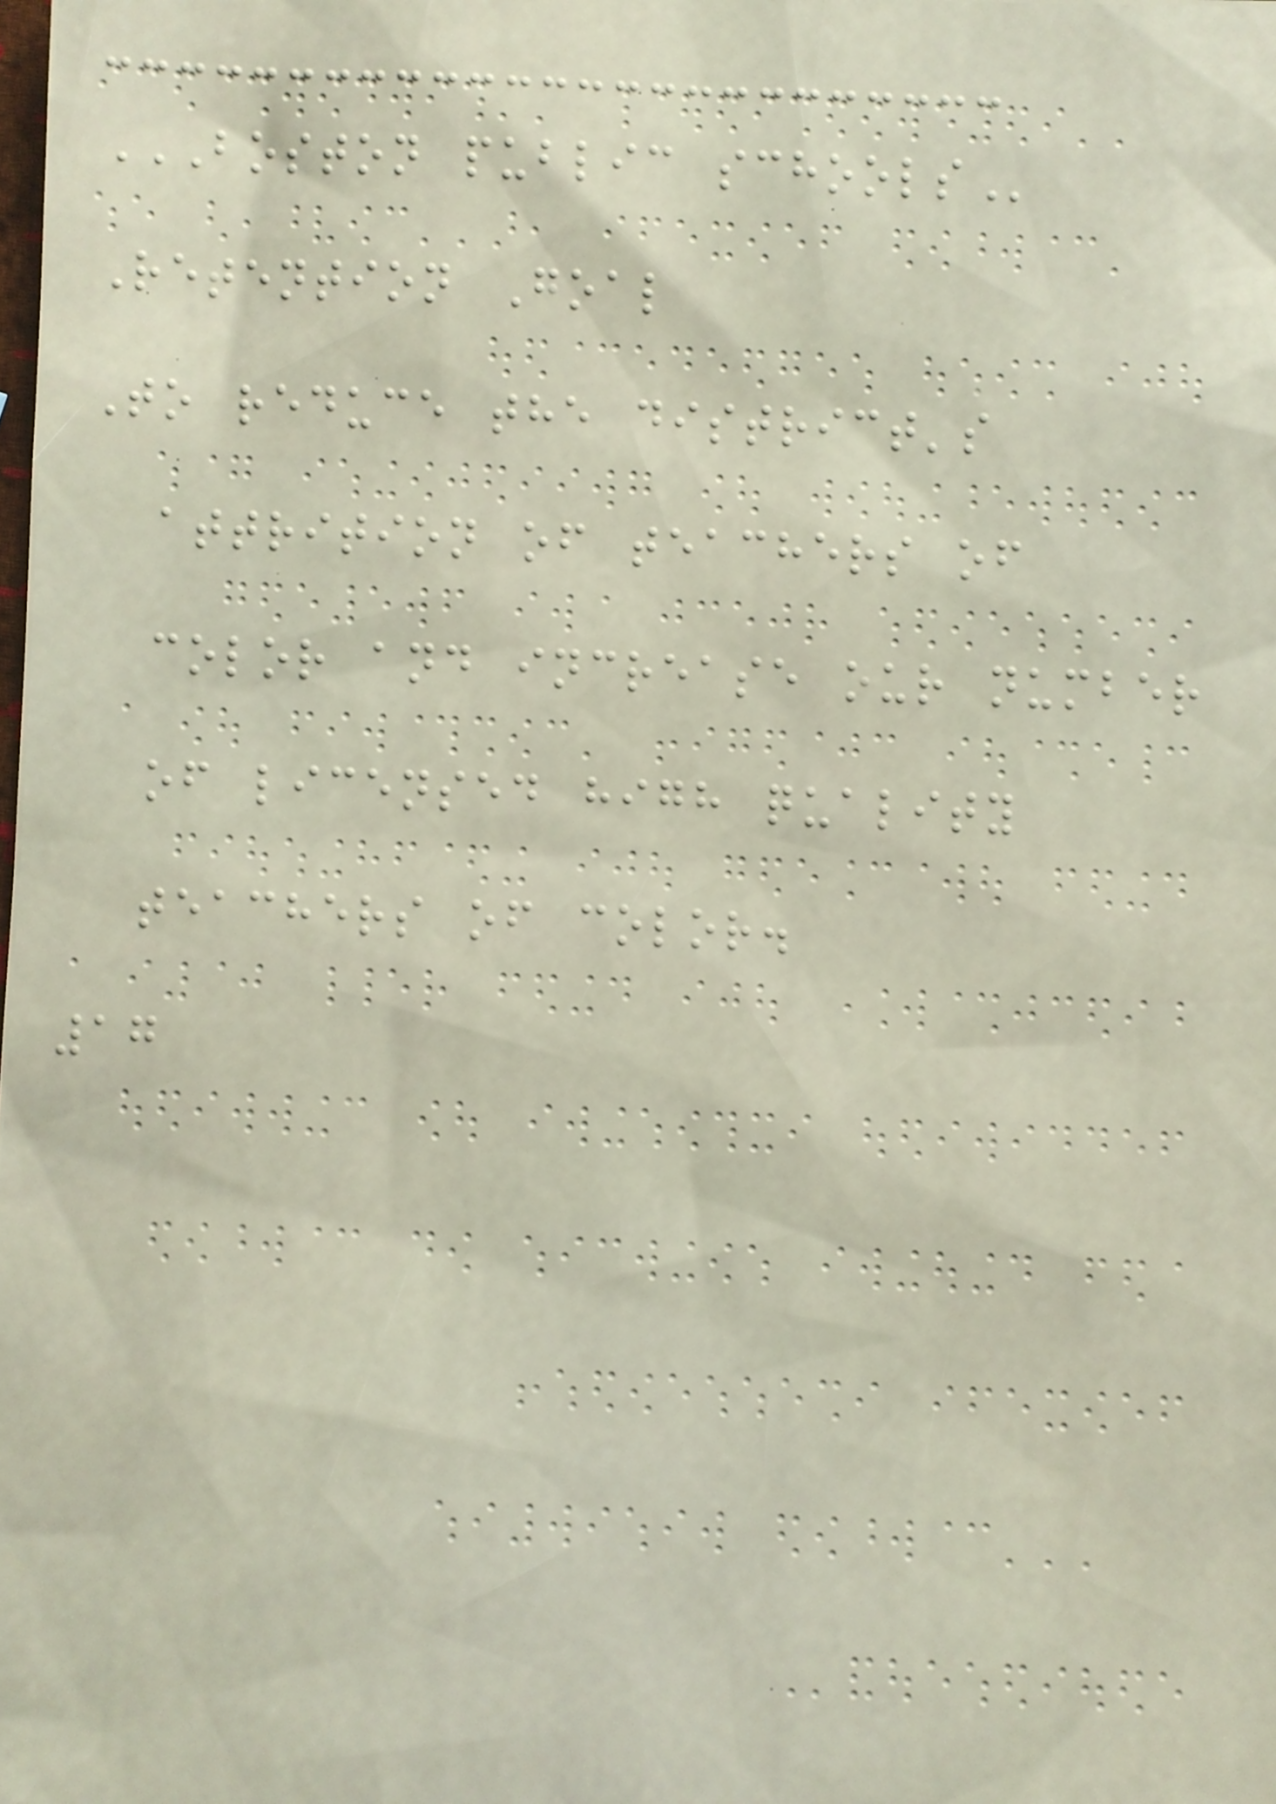BOSTON PUBLIC SCHOOLS
Retention Goal
To reduce the district's
attrition of teachers of
color and increase our number
of licensed high quality
teachers of color.
17
